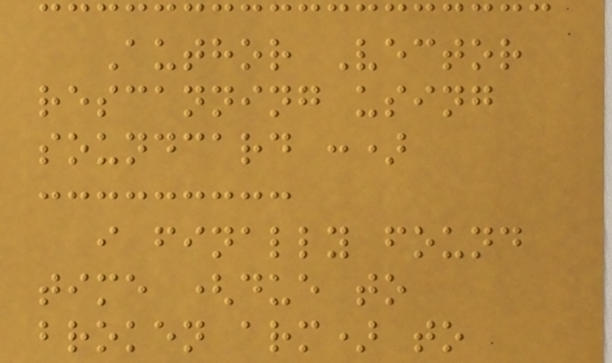Author Vector
rescanning using
soundcard :)
i finally found
time (due to
broken arm) to
